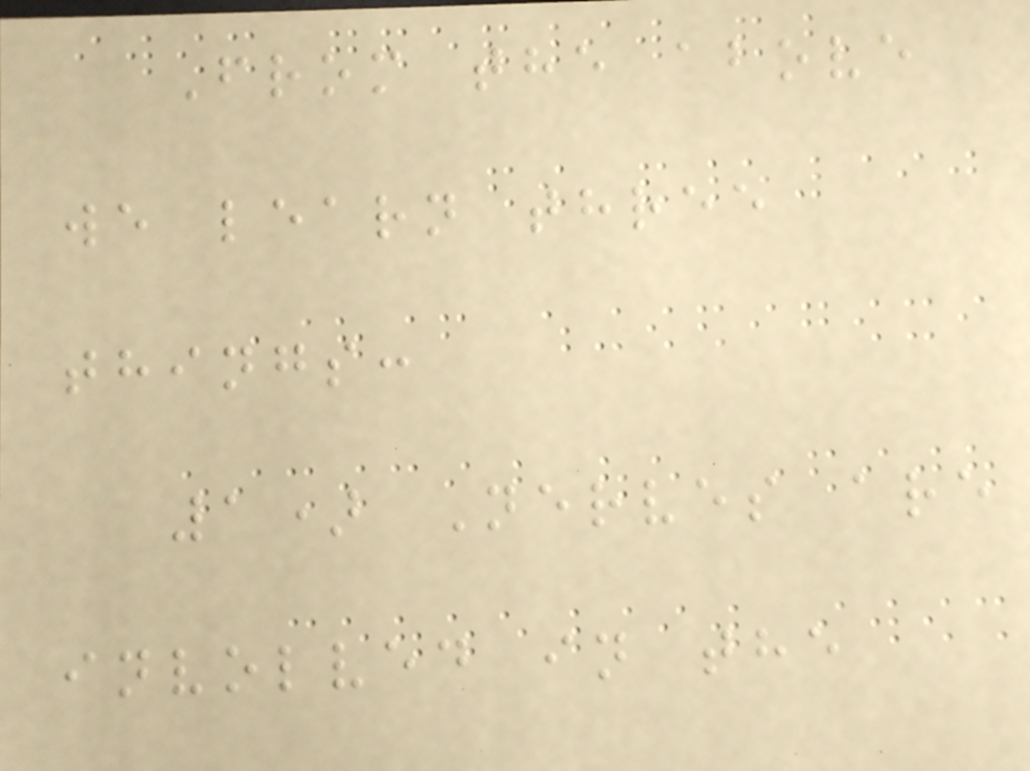From the above
we learn three
things:
1) Nerves are
involved in the
